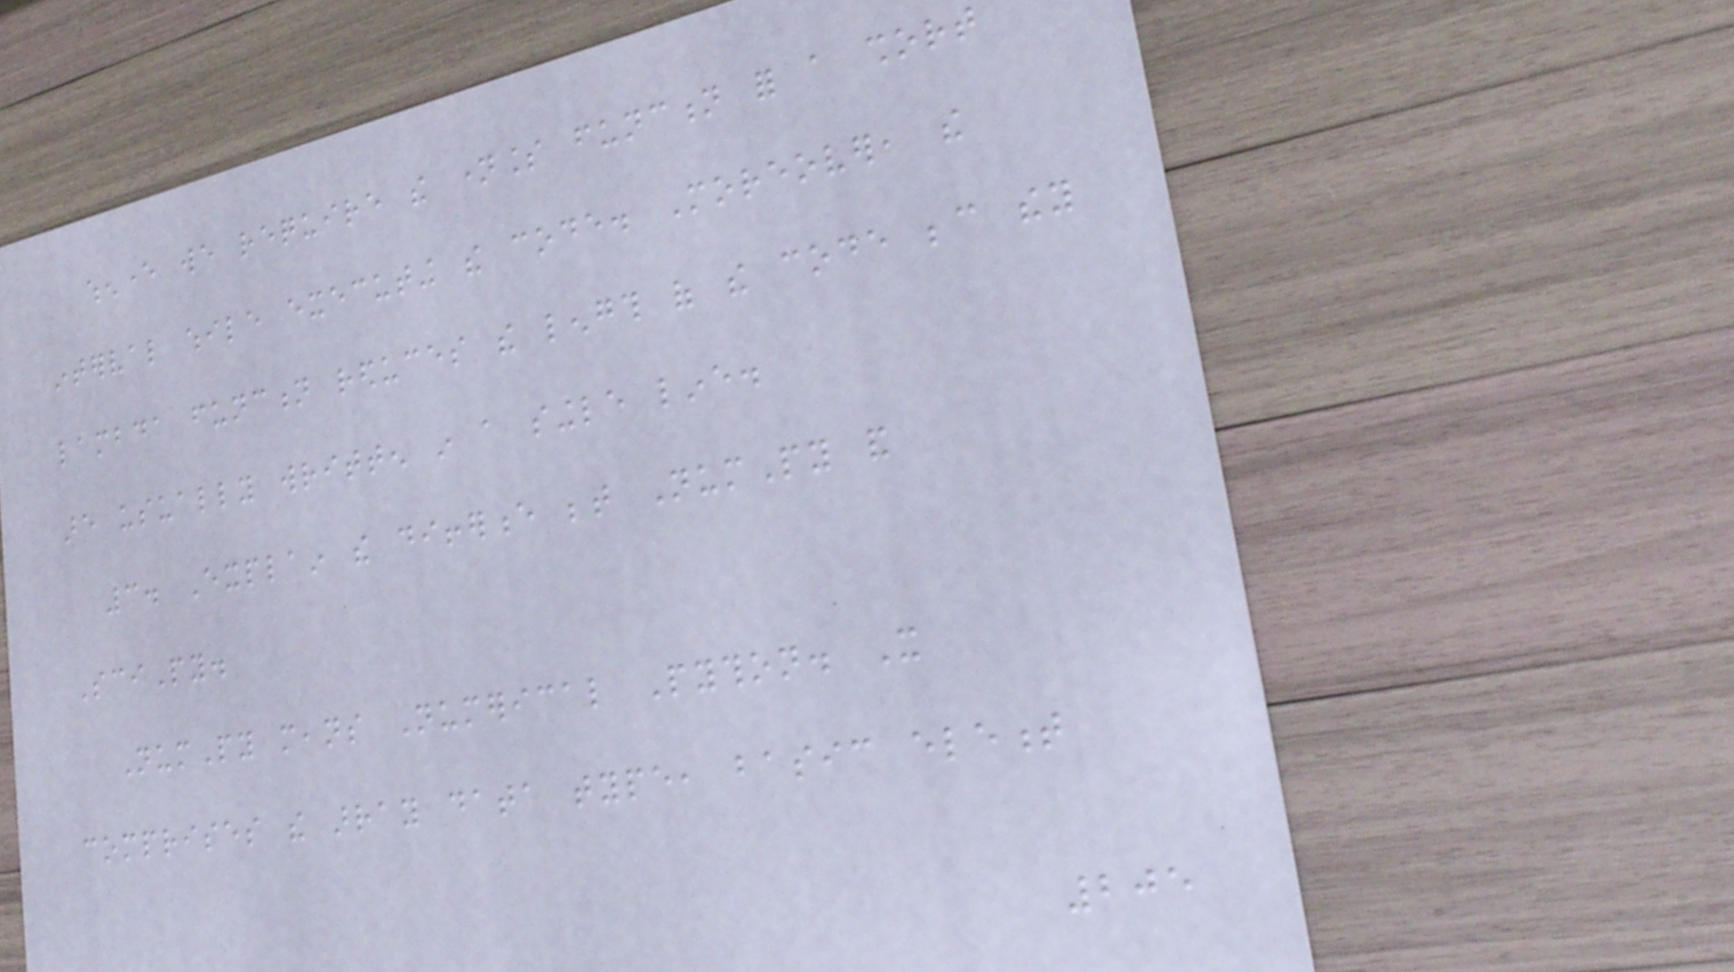whenever we require the nameless function for a short
interval while executing the code. Moreover, the
lambda function reduces the length of the code because they
are usually written in a single line.
3. Explain the difference between NumPy and
SciPy.
NumPy means Numerical Python. It
comprises the array data type, basic element
205
